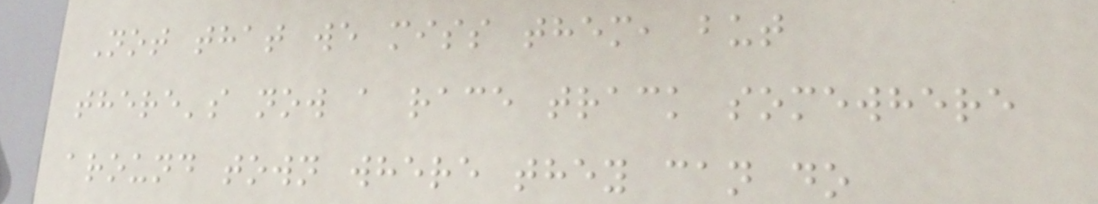Not that we miss them, but
there's now a race track somewhere
around town where they can do
